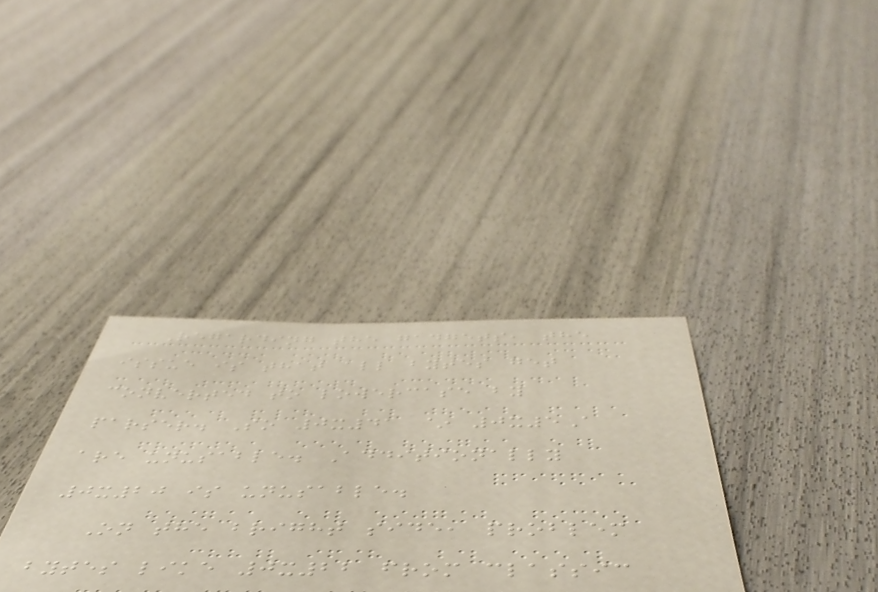Regarding the gadgets, the
issue is that all bytes get
converted to lowercase by
parser. So 0x41 ~ 0x5A
are unusable. Additionally
0x20 is unusable.
On the bright side, problem
bytes like 0x22 from classic
